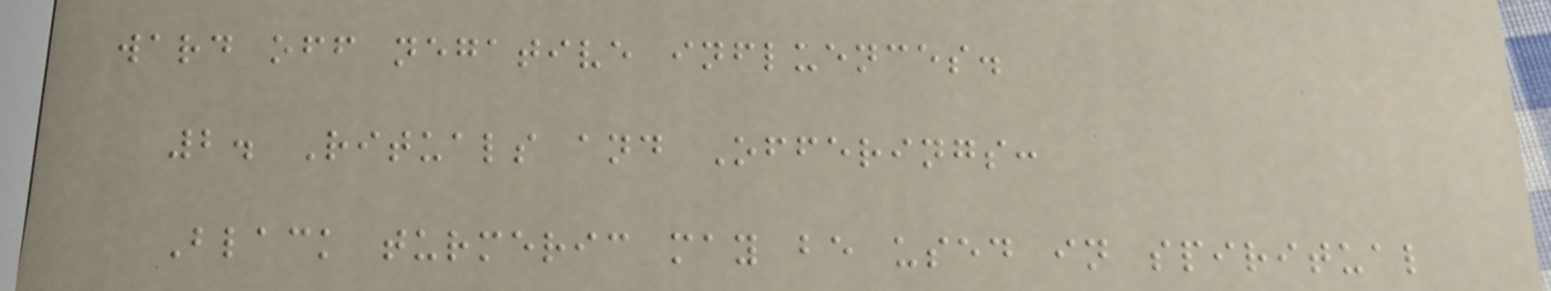ward off negative influences.
2. Rituals and Offerings:
Black turmeric may be used in spiritual
